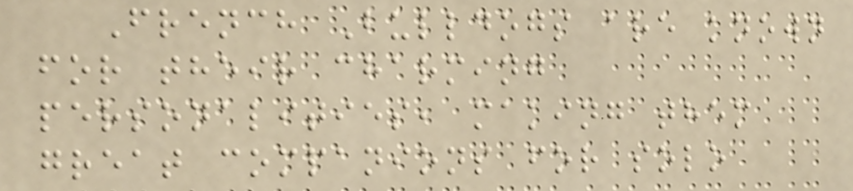French Bulldogs are known
for their charming
personalities, making them
great companions for solo
